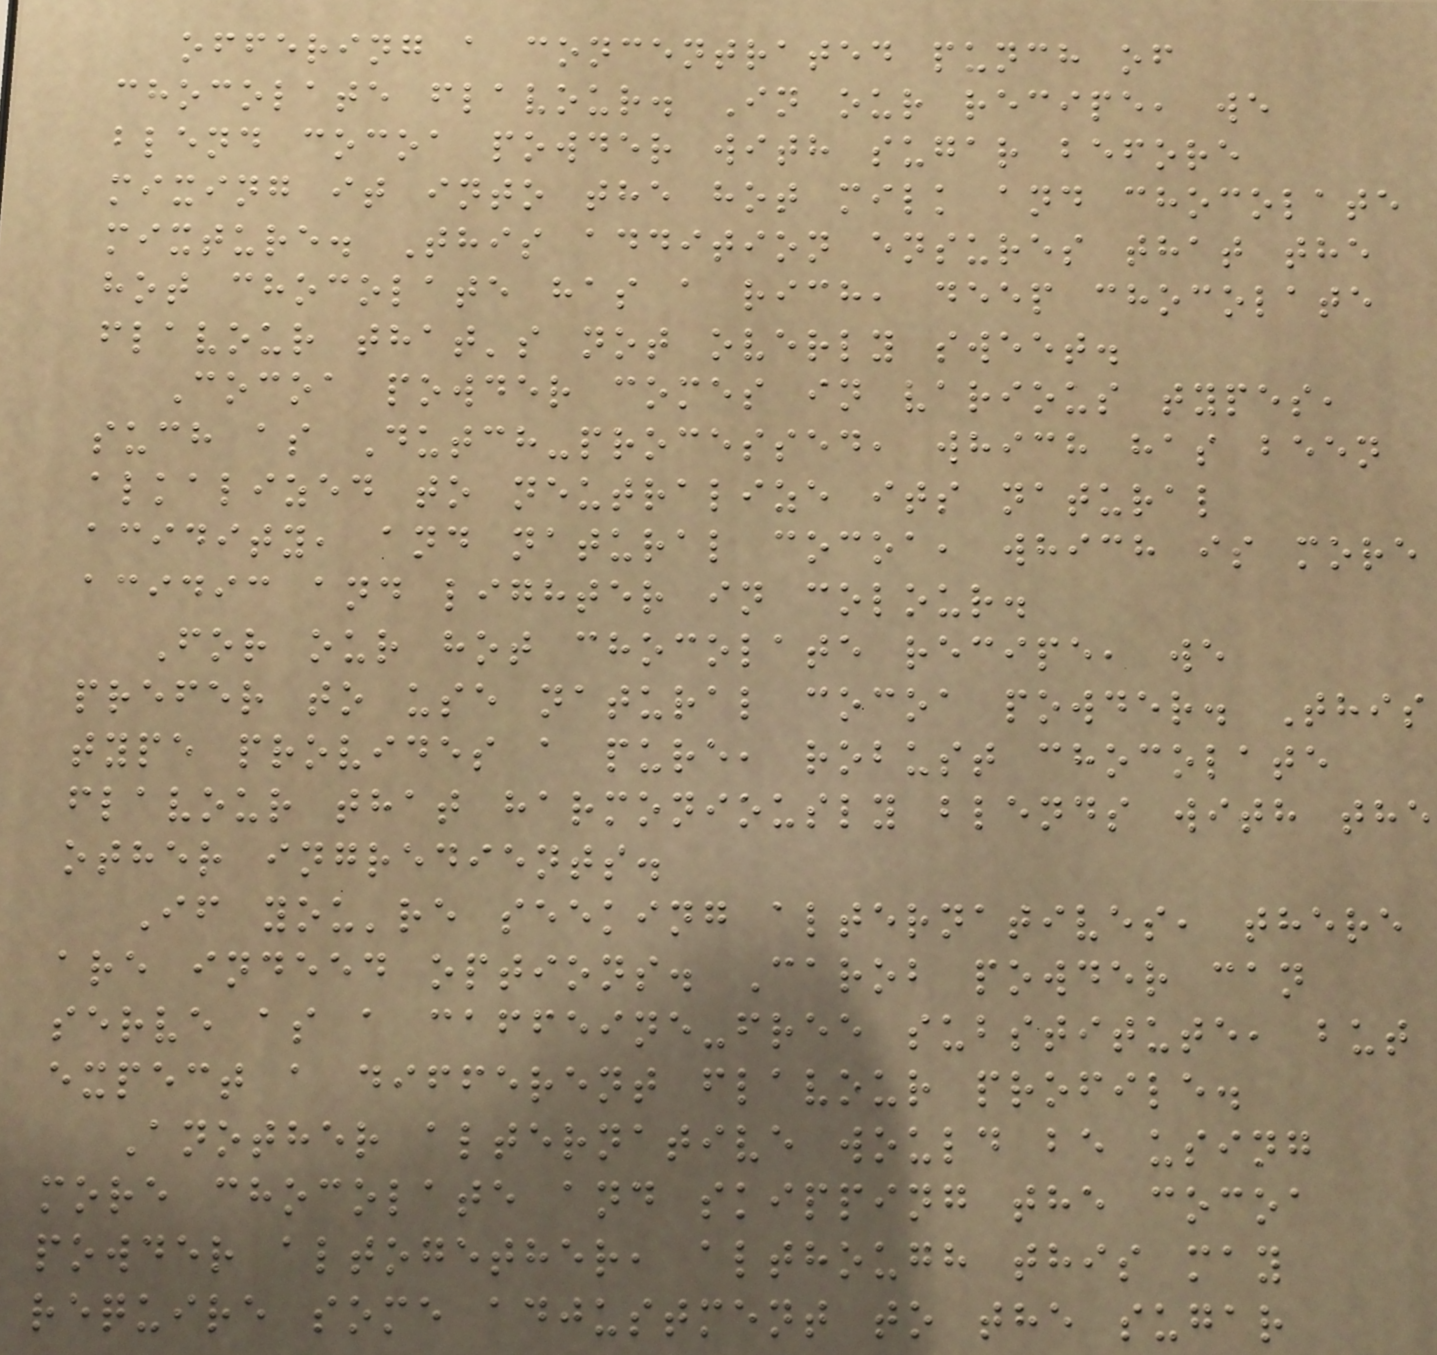offering a concentrated punch of
chocolate flavour. In our recipe, we
blend cocoa powder with sugar before
mixing it into the hot milk and chocolate
mixture. This addition ensures that the
hot chocolate has a rich, deep chocolate
flavour that's not overly sweet.
Cocoa powder comes in various types,
such as Dutch-processed, which has been
alkalized to neutralize its natural
acidity, and natural cocoa, which is more
acidic and lighter in colour.
For our hot chocolate recipe, we
prefer to use natural cocoa powder. This
type provides a pure, robust chocolate
flavour that harmoniously blends with the
other ingredients.
If you're seeking alternatives, there
are indeed options. Carob powder can
serve as a caffeine-free substitute, but
expect a different flavour profile.
Another alternative would be using
more chocolate and skipping the cocoa
powder altogether, although this may
require some adjustment to the sugar
